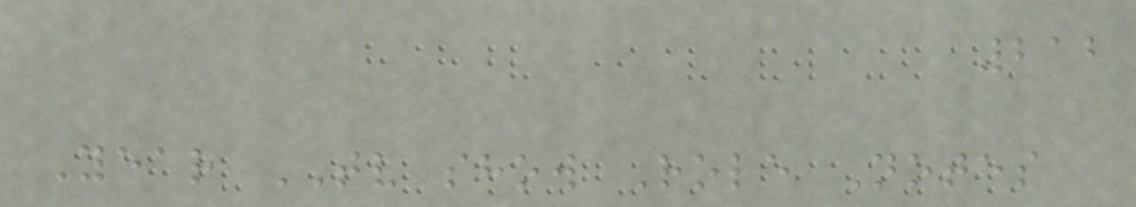212
Year TV show Role Notes
